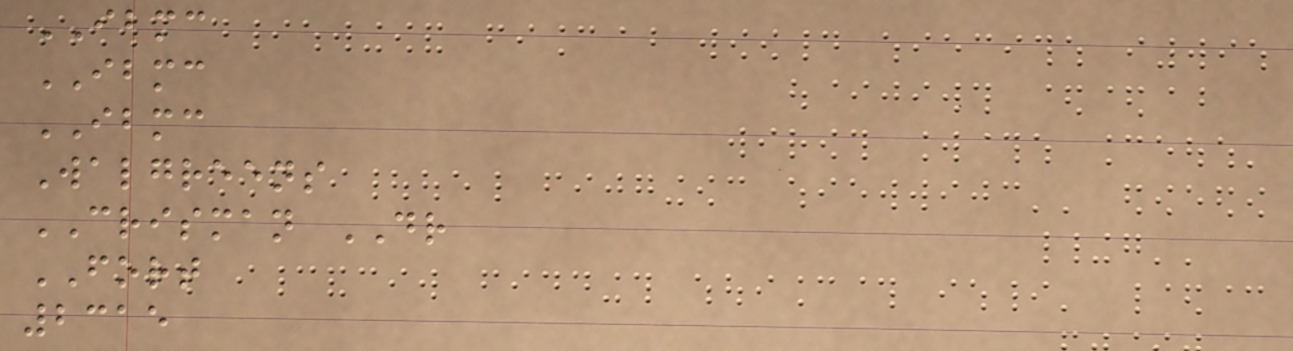IBMC
IBMC
IBMC
Walgreens
CRISMAN DR
FORT
2315
